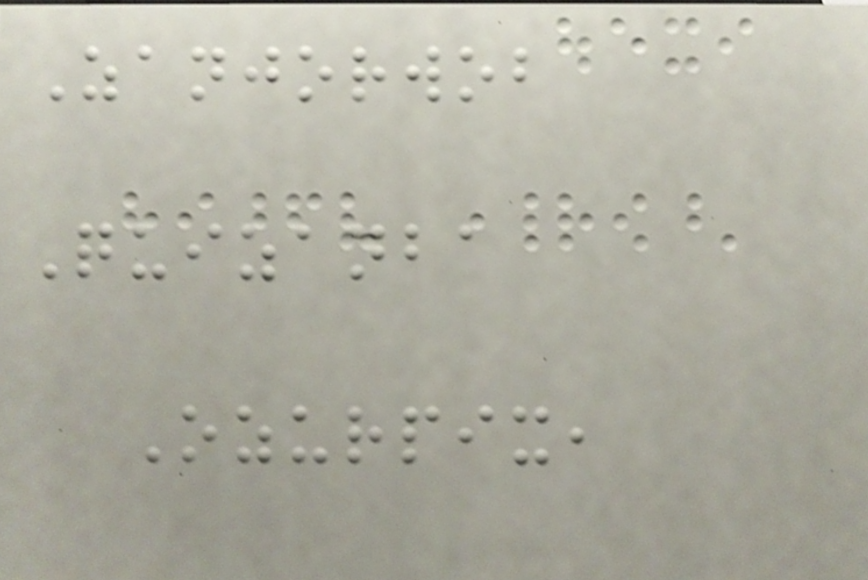Zanjorwob
Quizanba
Ozurpix,
